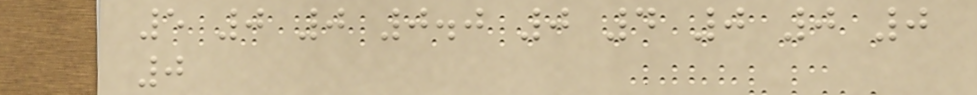5 0 0 0.0 0 4 0 0 0
0
